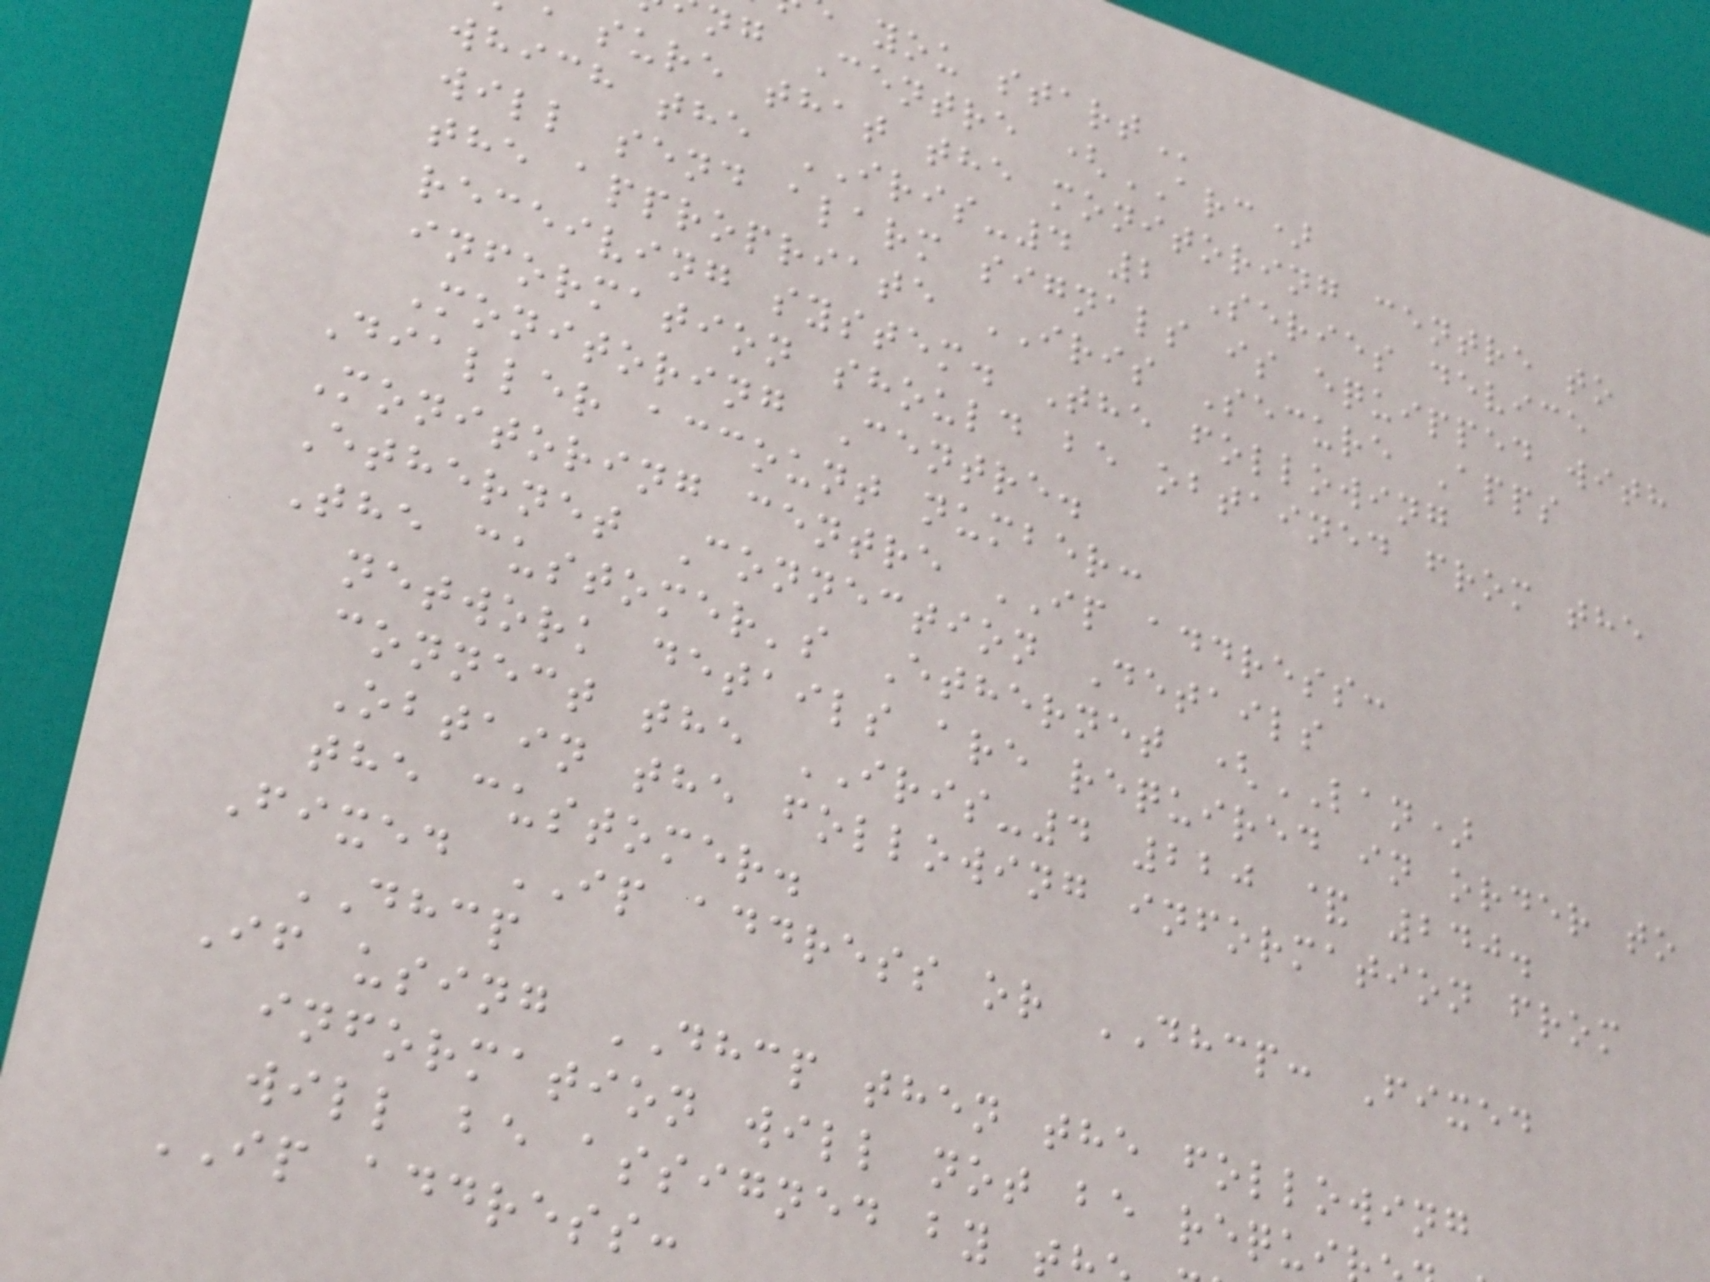ng Centre (ARC)
sure that the monitoring centre to
which the IRIS-4 2 Series device
will send alarm signals is equipped with
the appropriate IRIS Secure Apps
receiving system. The following
information should be obtained from the
Monitoring Centre.
Dialler account number:
Monitoring centre IP address:
Ethernet Connection Details
The customer's Ethernet (LAN)
network details are required in order to
connect the IRIS-4 220 & 240.
Obtain the following information from
the customer.
Fixed IP address or DHCP: Fixed
DHCP
If using DHCP then the following
information will not be requi
will be assigned by t
IP address:
